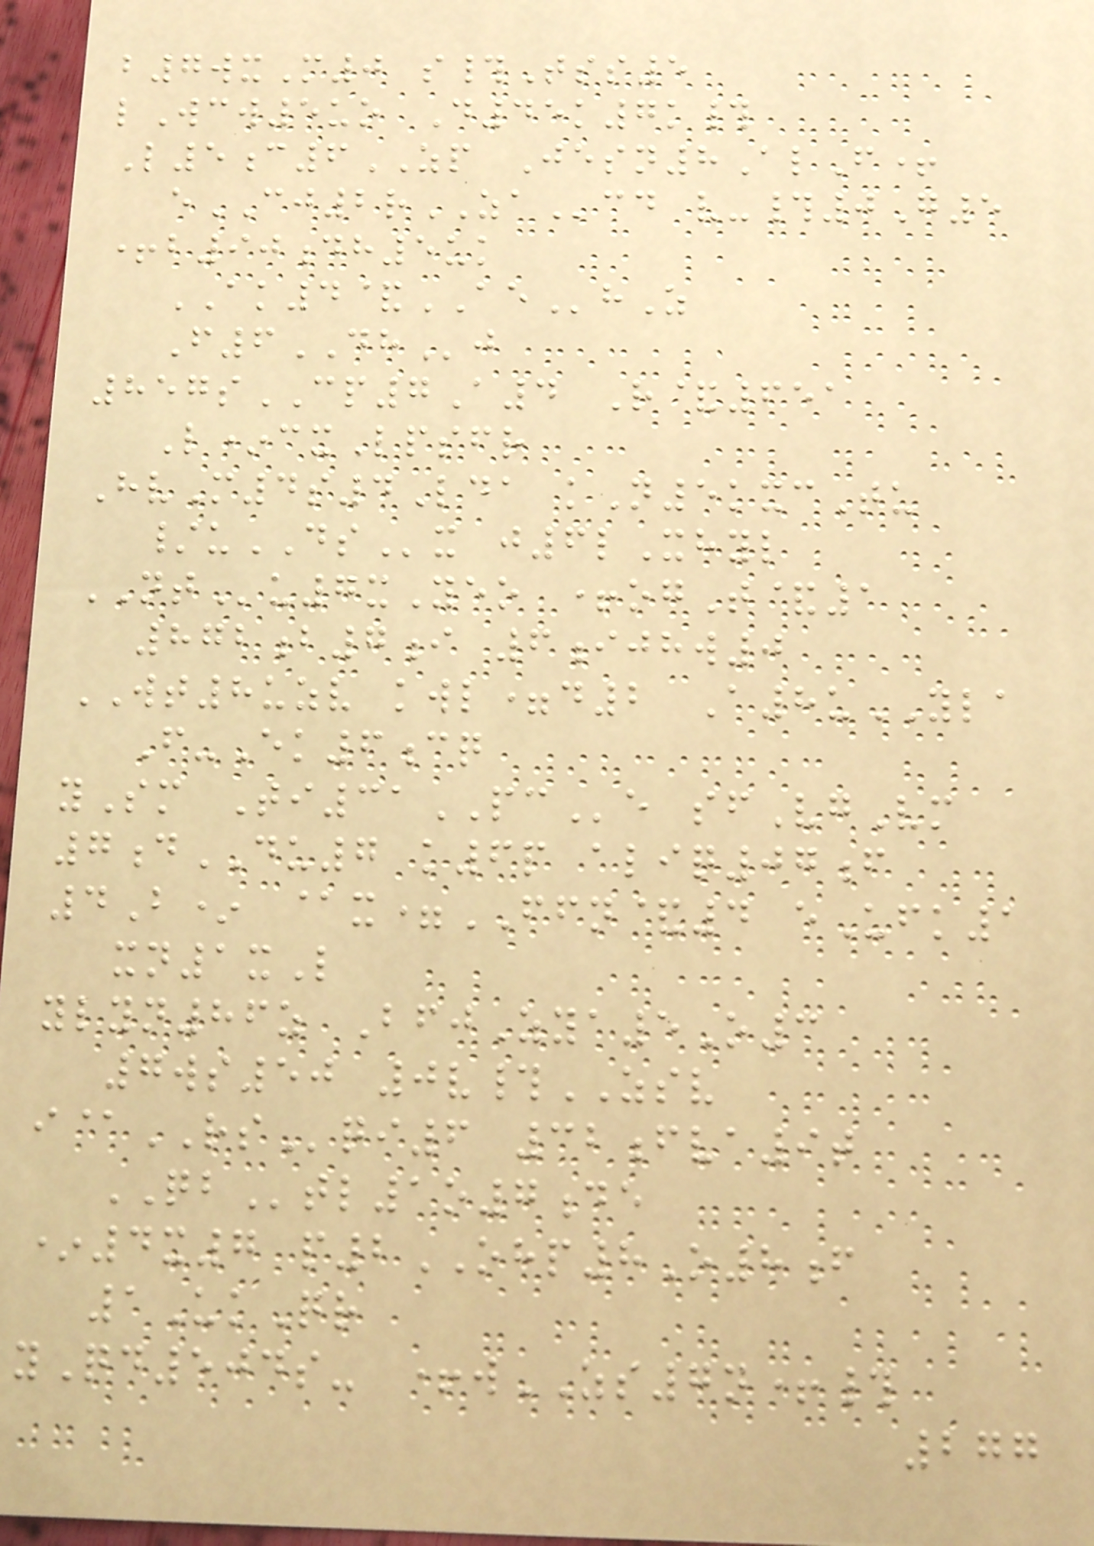b7wxM0 s#Tss5
lWcw5uo D45k7k#
L5c6ZP Jesn8AlF+
eCJ2rZAcd v-#0G5
+b90dh5uk
AK4&AEhZ
F6DHj
857sCP7A4 R&651
L*cxLpsfr
HvM4s4Lda kN5kxcTu
/uDSx j6lXhyl
NTu7xYeo +ogT&1
872b7i 6ijhw0
WT8uzv kwl=d2 A8uYLA
F-Ek6cq
ySm Ti31PCe sfVgVm
7dDU7 k6p aliq07f
4B* @x=FFN&4 eUfk1
xn1xL
ylyn86z BfjZya5O3
7ws50 0v#ZSV
i@RSqi6 32fva9t
QBtl1o7de
*4x7 p2OHP8O8f
1UkQr
yQd504s- +wZS7n+#
277
